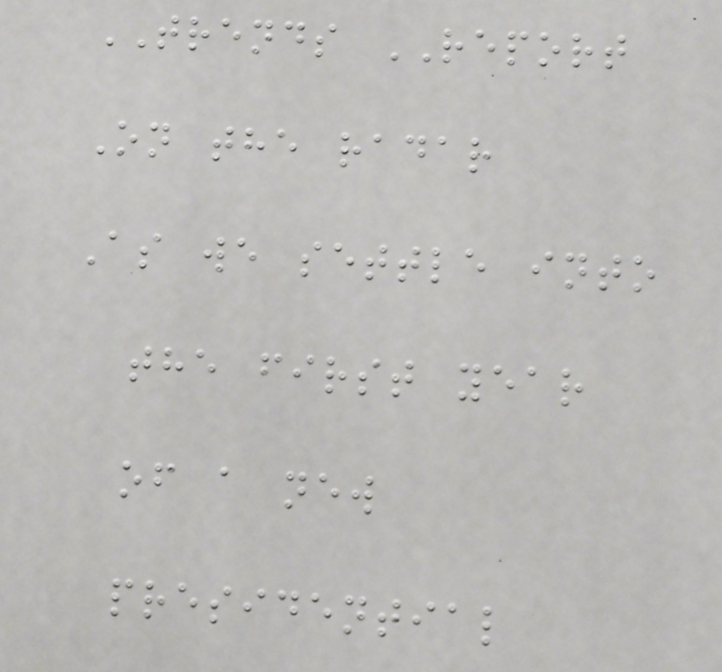TRENDS REPORT
On the radar
As we settle into
the first year
of a new
presidential
